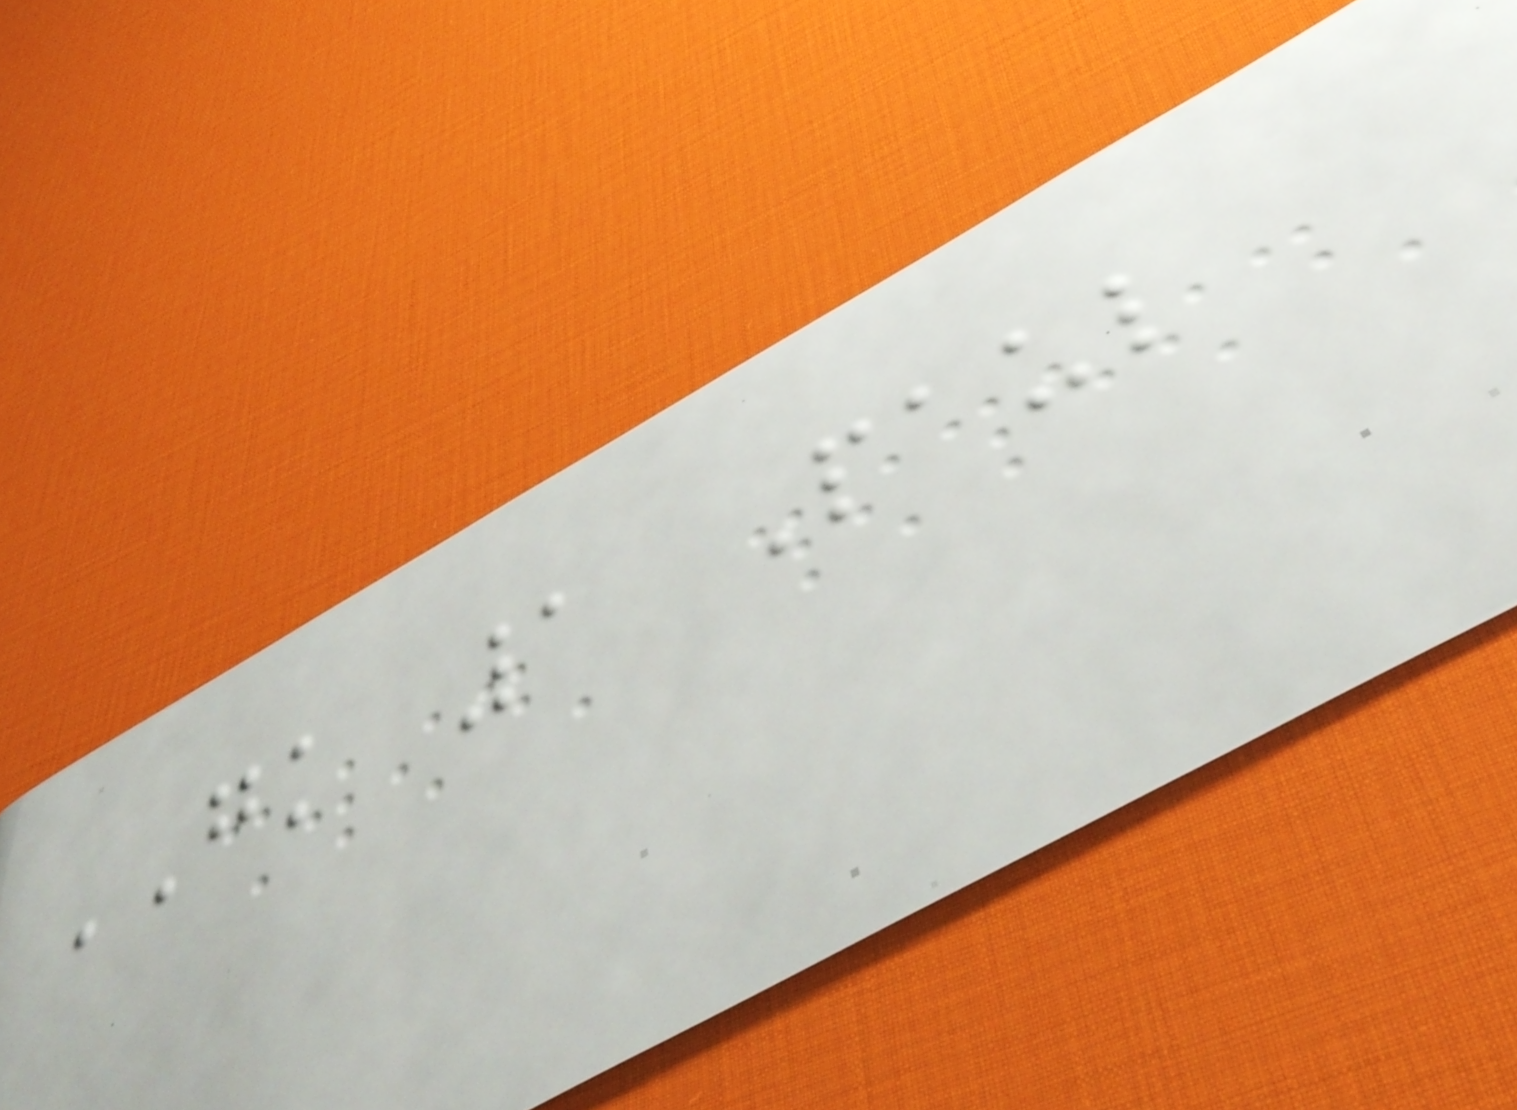GK 1 Paul
